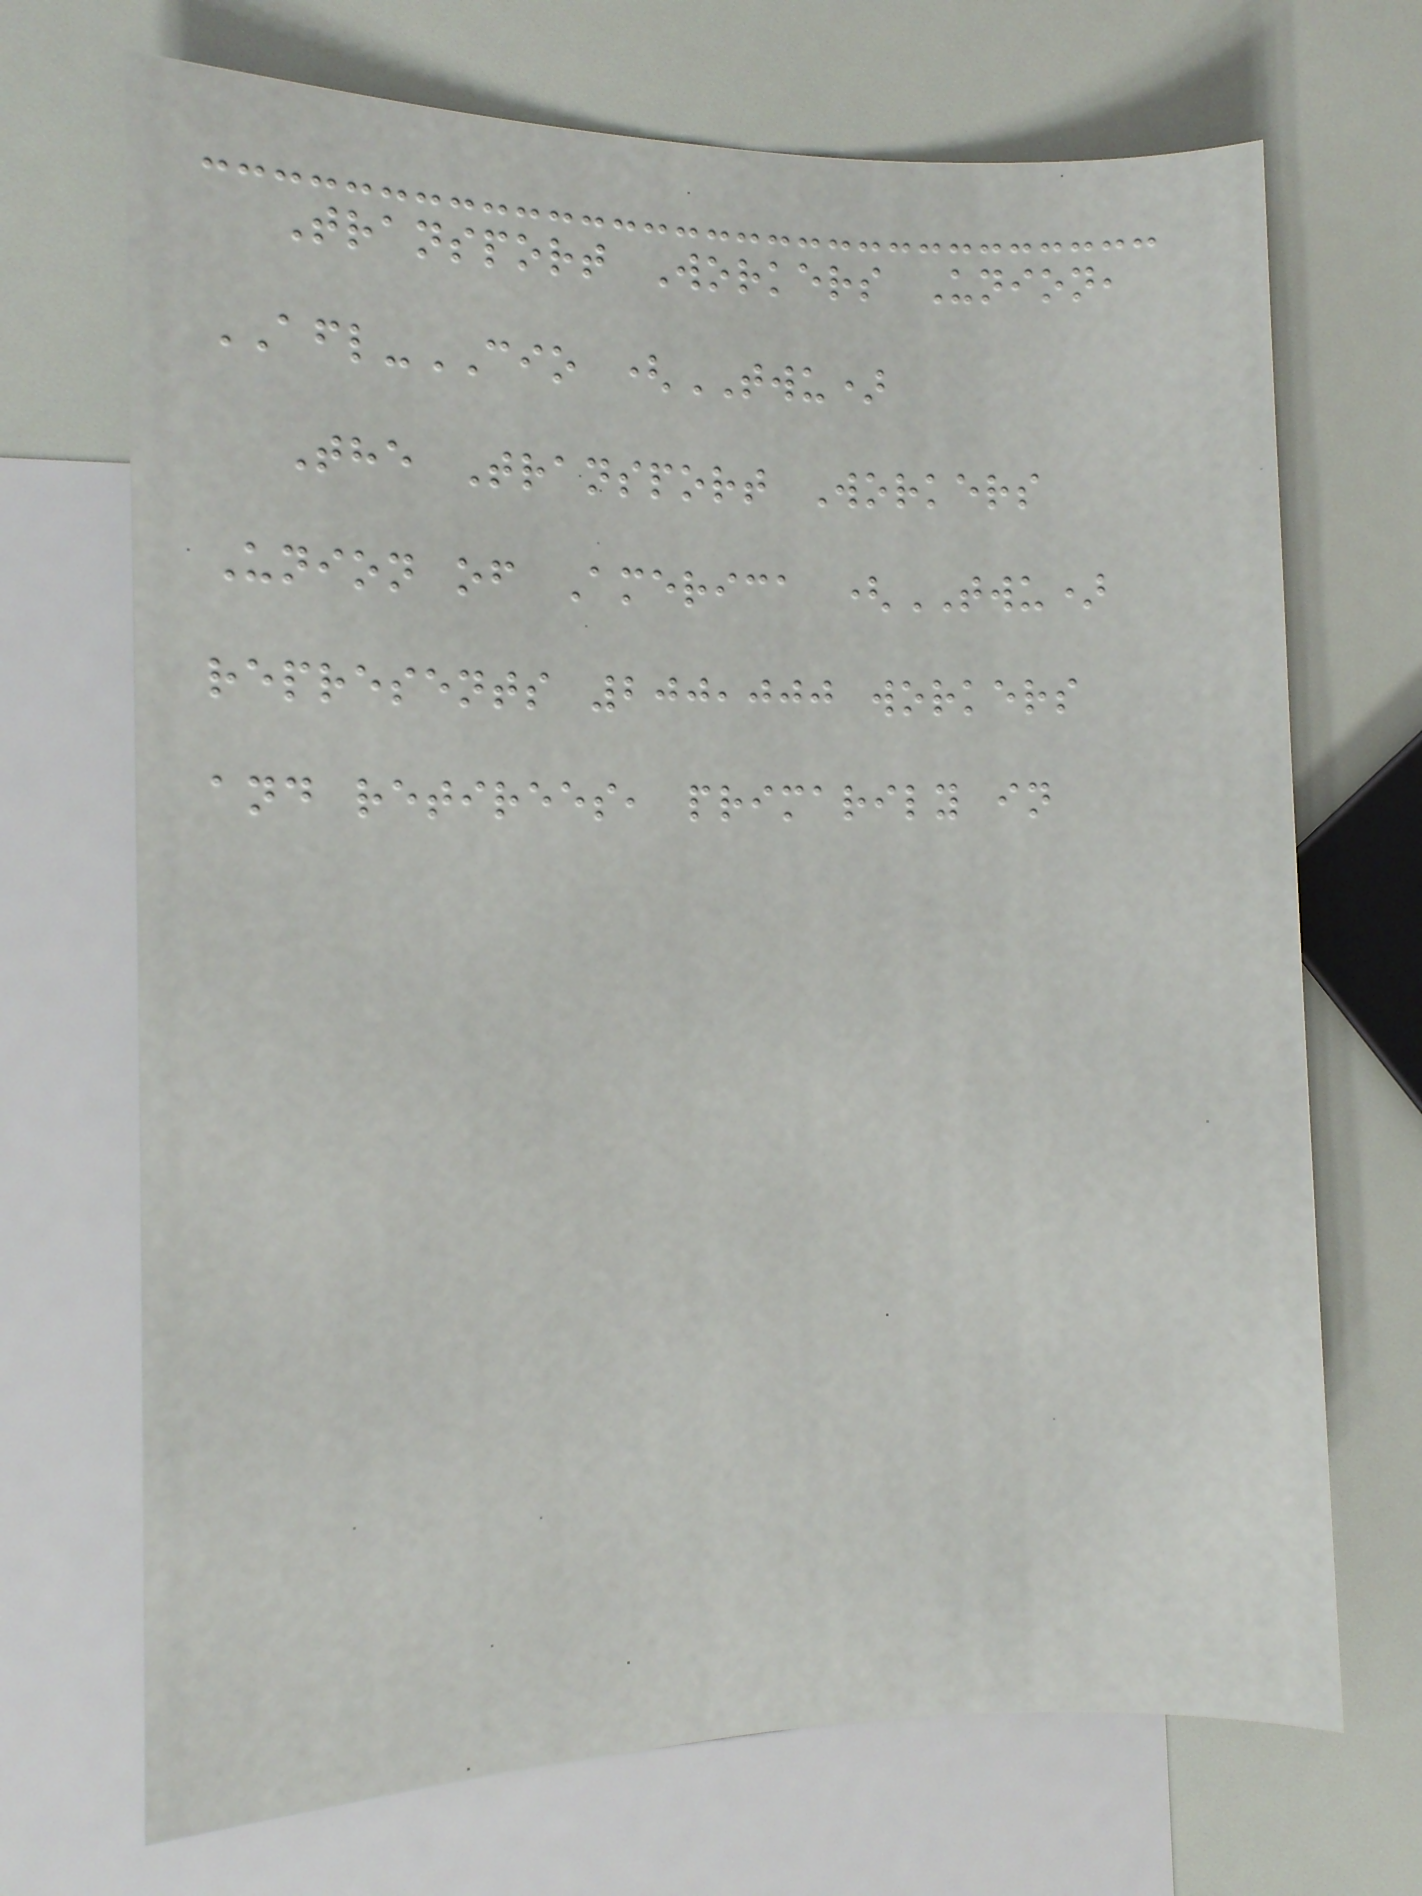Transport Workers Union,
AFL-CIO (TWU)
The Transport Workers
Union of America (TWU)
represents 200,000 workers
and retirees, primarily in
